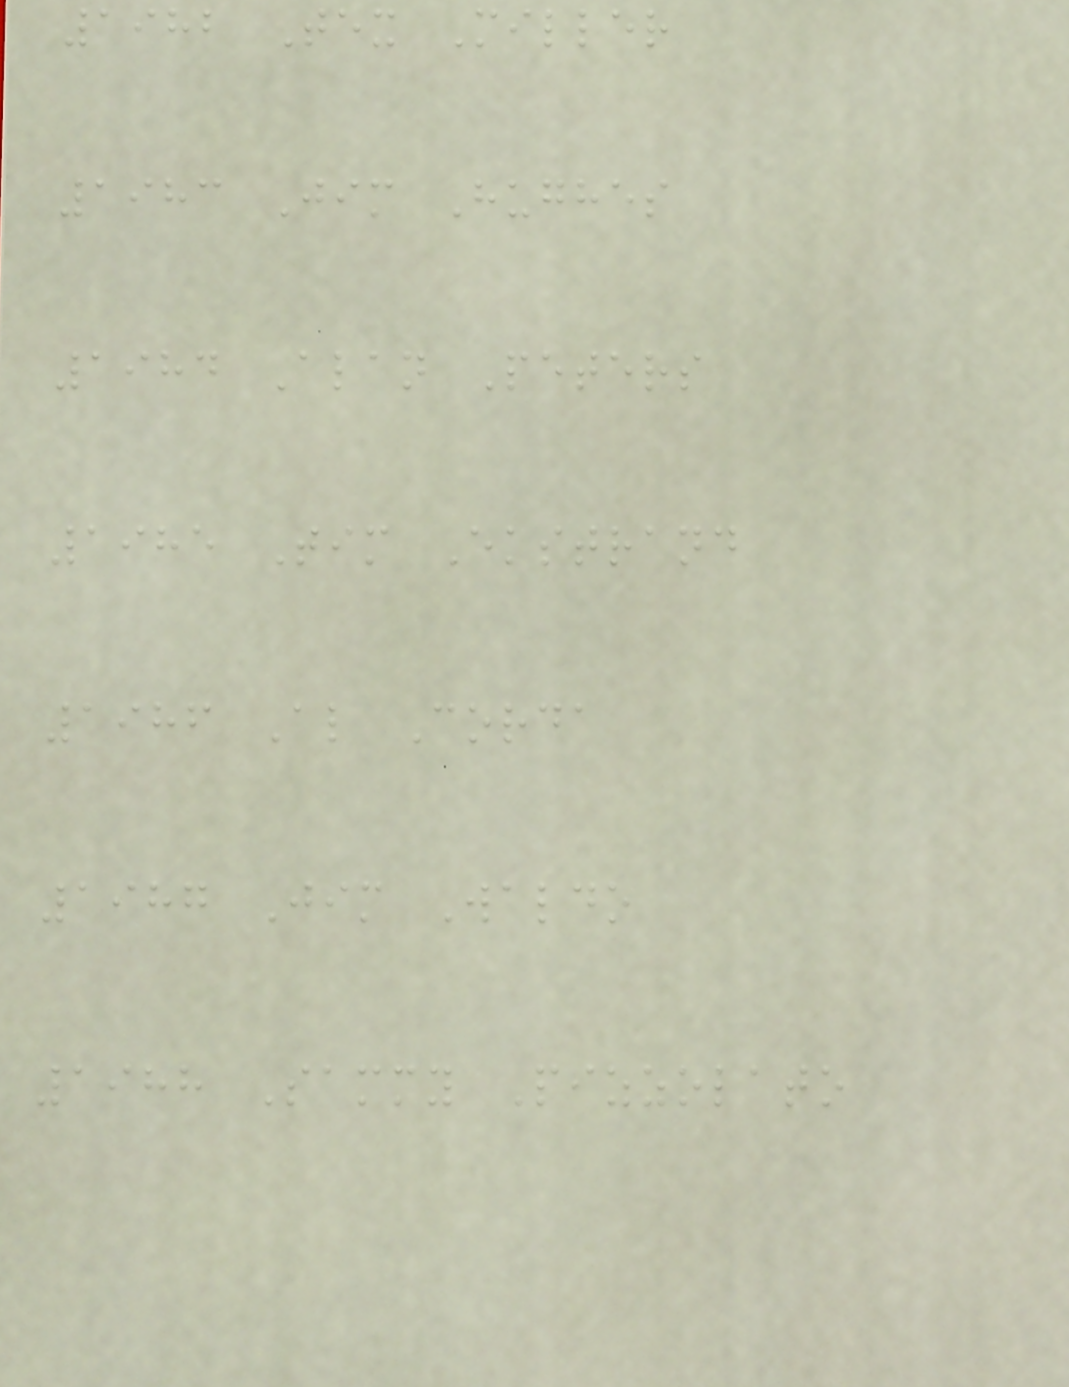1982 Tex Miller
1983 Jim Hughes
1984 Alan Peters
1985 Tim Ekstrand
1986 Al Corda
1987 Jim Waldo
1988 Sammy Pizzolato
